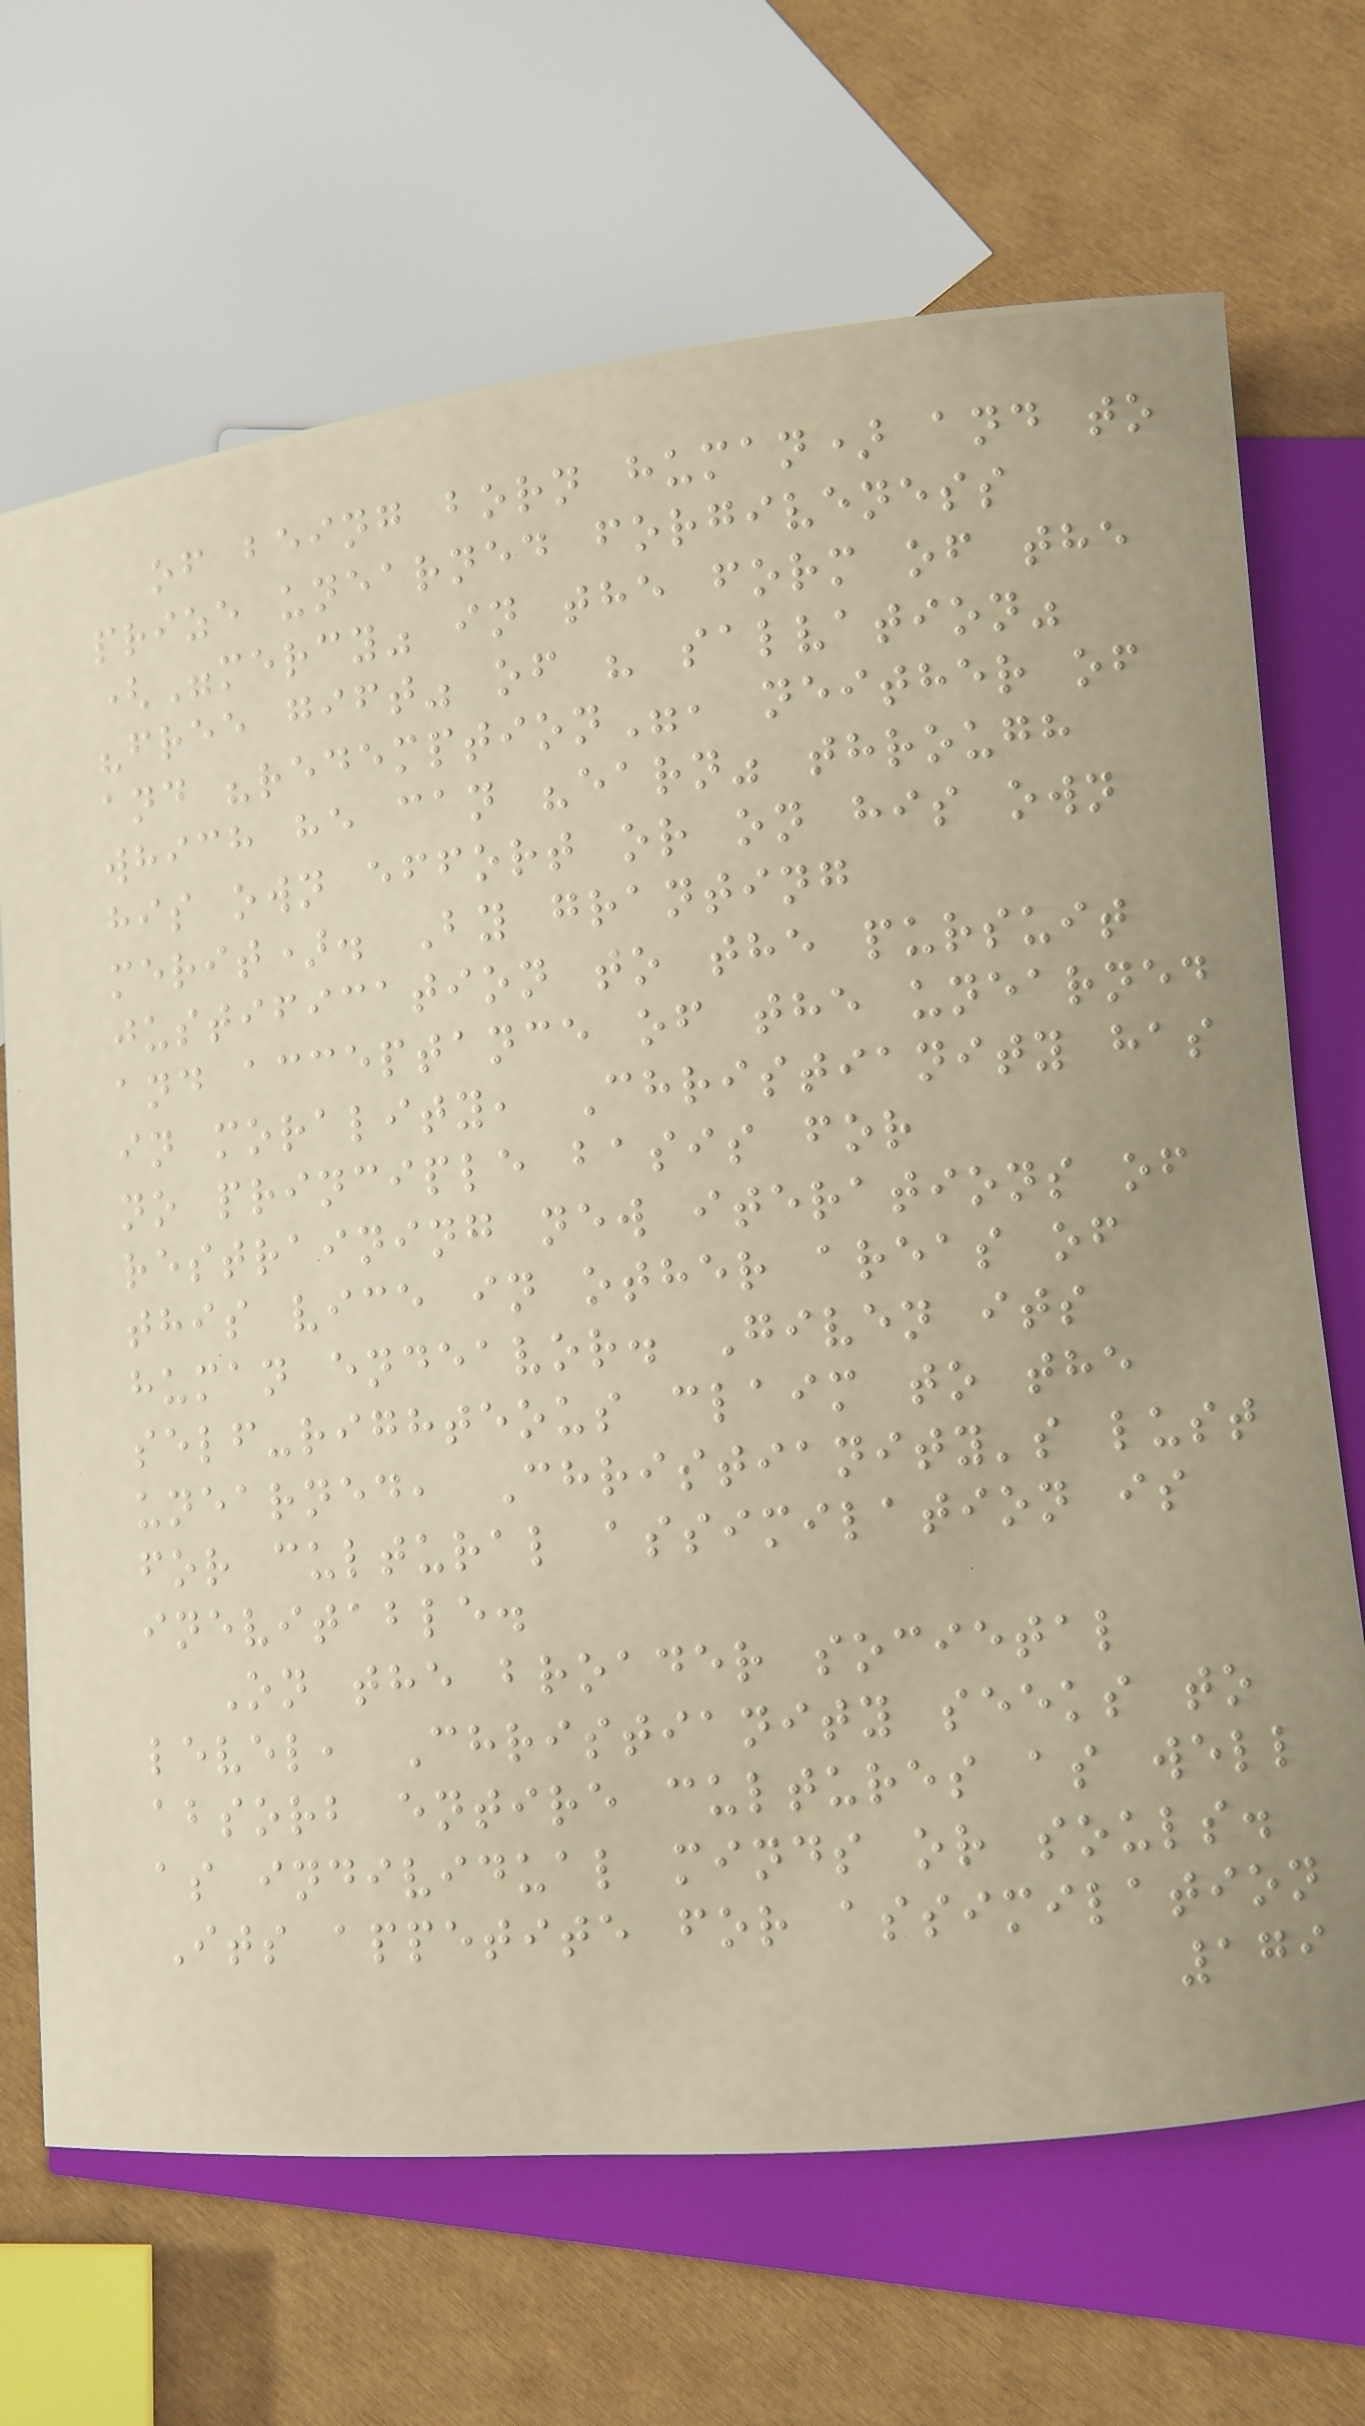of being born human) and to
prize unearned forgiveness
("mercy" in the form of the
"free gift" of " salvation"
and "redemption", neither of
which he can "earn" through
his own effort or on his own
merit). By granting
justification to the pursuit
and acceptance of the unearned
in morality, Christianity has
no principle basis for
restraining new iterations of
this vice in other areas of
human endeavor. Given its
self-righteous claim to the
unearned, Christianity's lust
for cultural assimilation is
inevitable.
On the broader societal
level, Christianity seeks to
absorb entire cultures as well
as individual minds or souls.
Its appetite for assimilation
179
